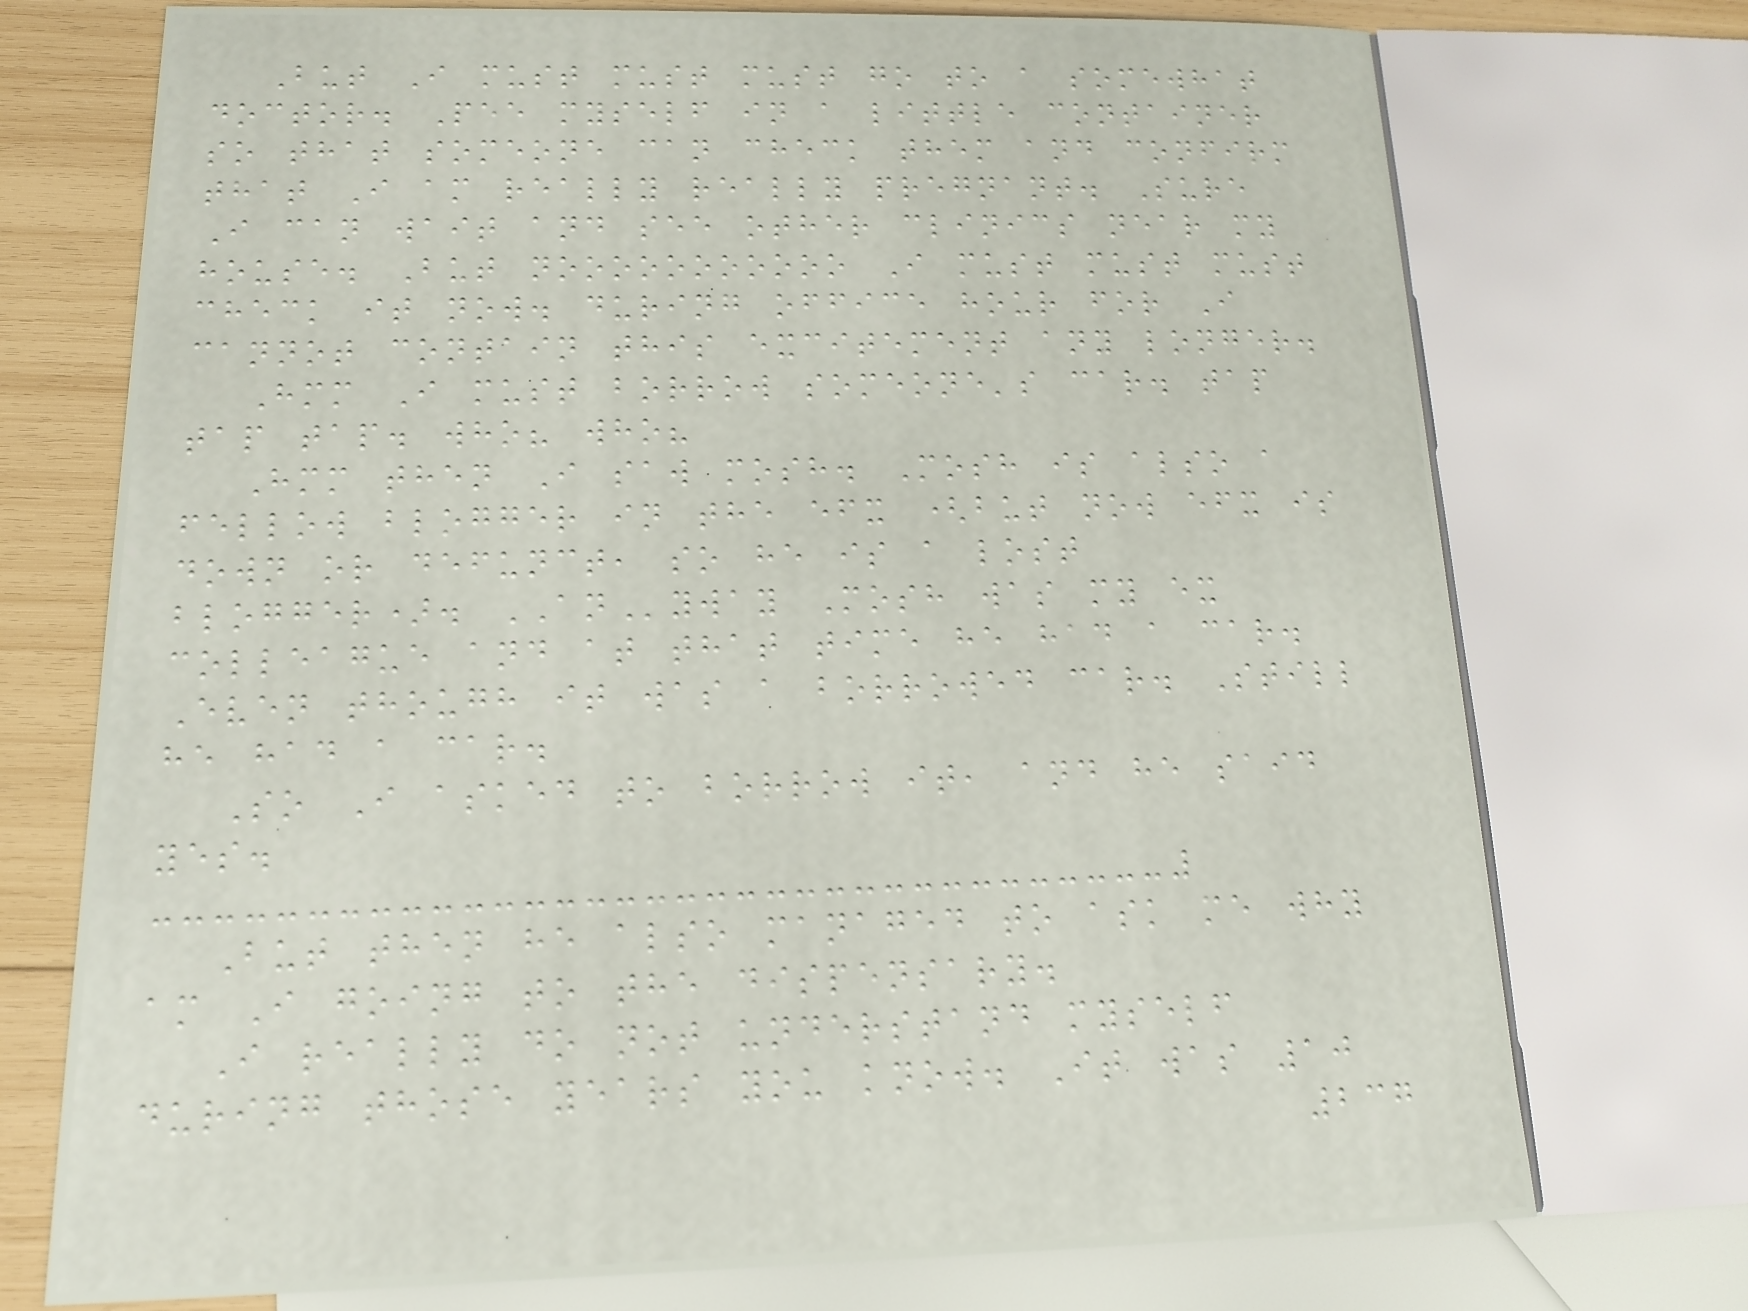But I must must must go to a somewhat
doctor. Pee myself in a little container
so that someone can check them and confirm
that I am really really pregnant. Sure
I can wait and see other clinics near my
house. But nooooooooooo I must must must
check it now. during office hour for I
cannot contain this excitement any longer.
Hmm I must borrow someone's car. tap
tap tap. who? who?
Hmm then I saw mosh. Mosh is also a
fellow blogger in the efx (but now efx is
down or defunct, so he is a lost
blogger). ANyway Mosh was my ex
colleague and at that time he had a car.
Even though it was a borrowed car. Still
he had a car.
So I asked to borrow it, and he said
yes.
But then he also managed to ask me why
am I going to the dispensary.
I really do not understand myself
during those years you know. It was 10
237
